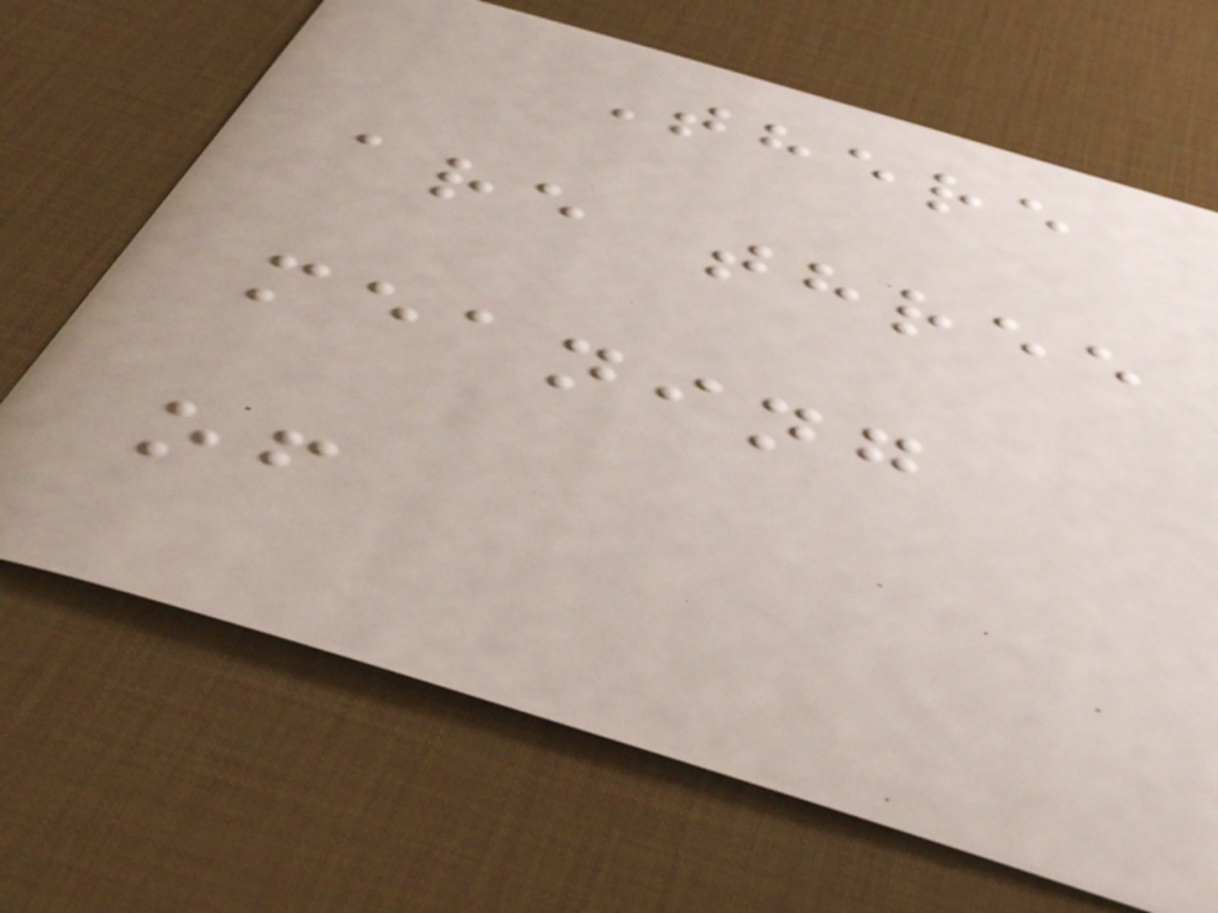There
are three
meaning
of
